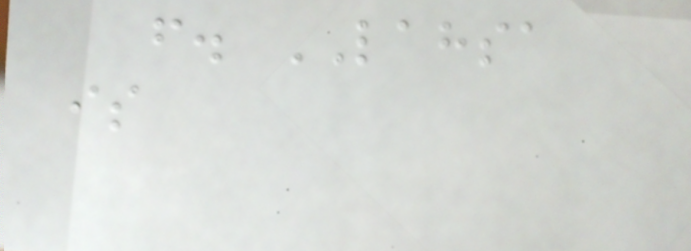f. LAHSA
is
